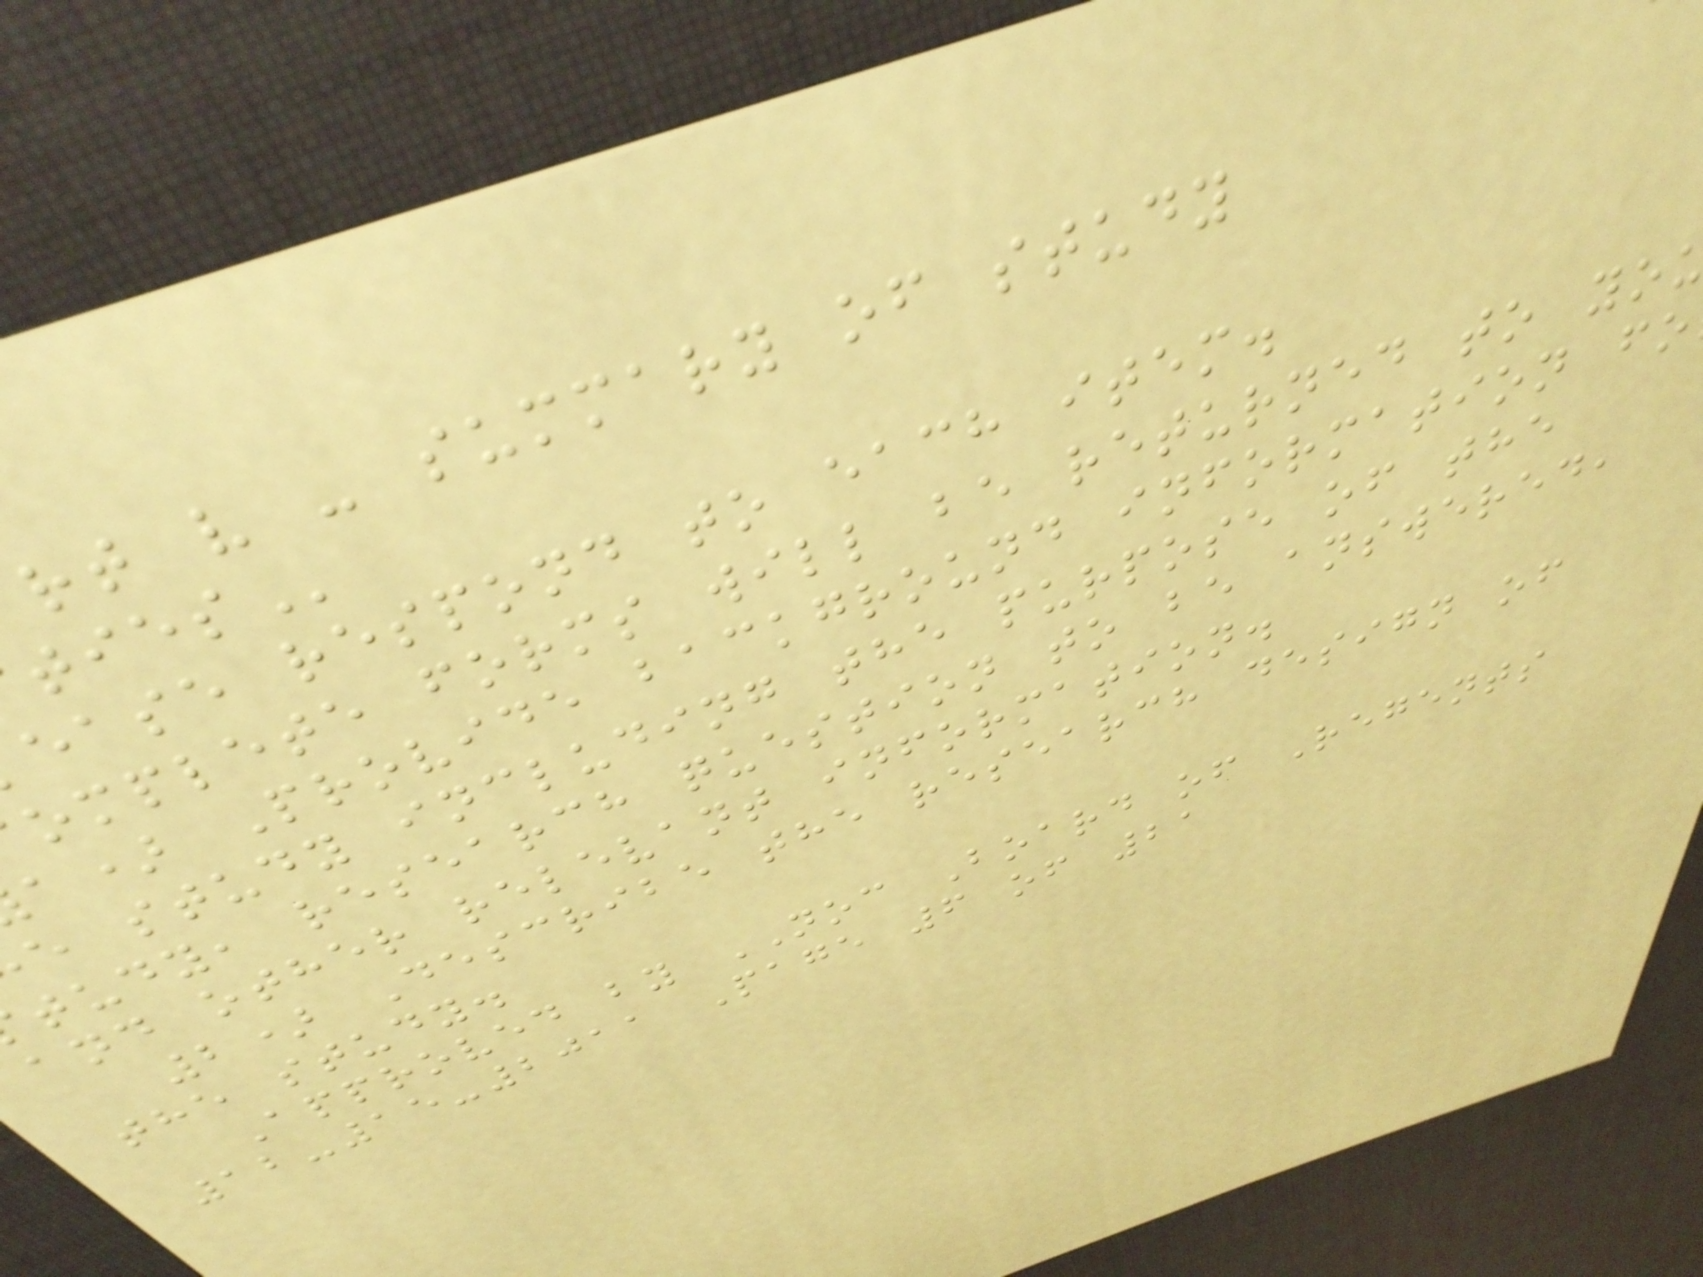rt v - summary of study
ease respond to each item.
omplete forms will be returned to yo
a) Provide background information fo
e study including the purpose of the
tudy, research question to be answered,
and other relevant information.
2) Describe the research design of
the study.
Approved by NOC Board of Regents
12-15-2011 Page 6 of 21
